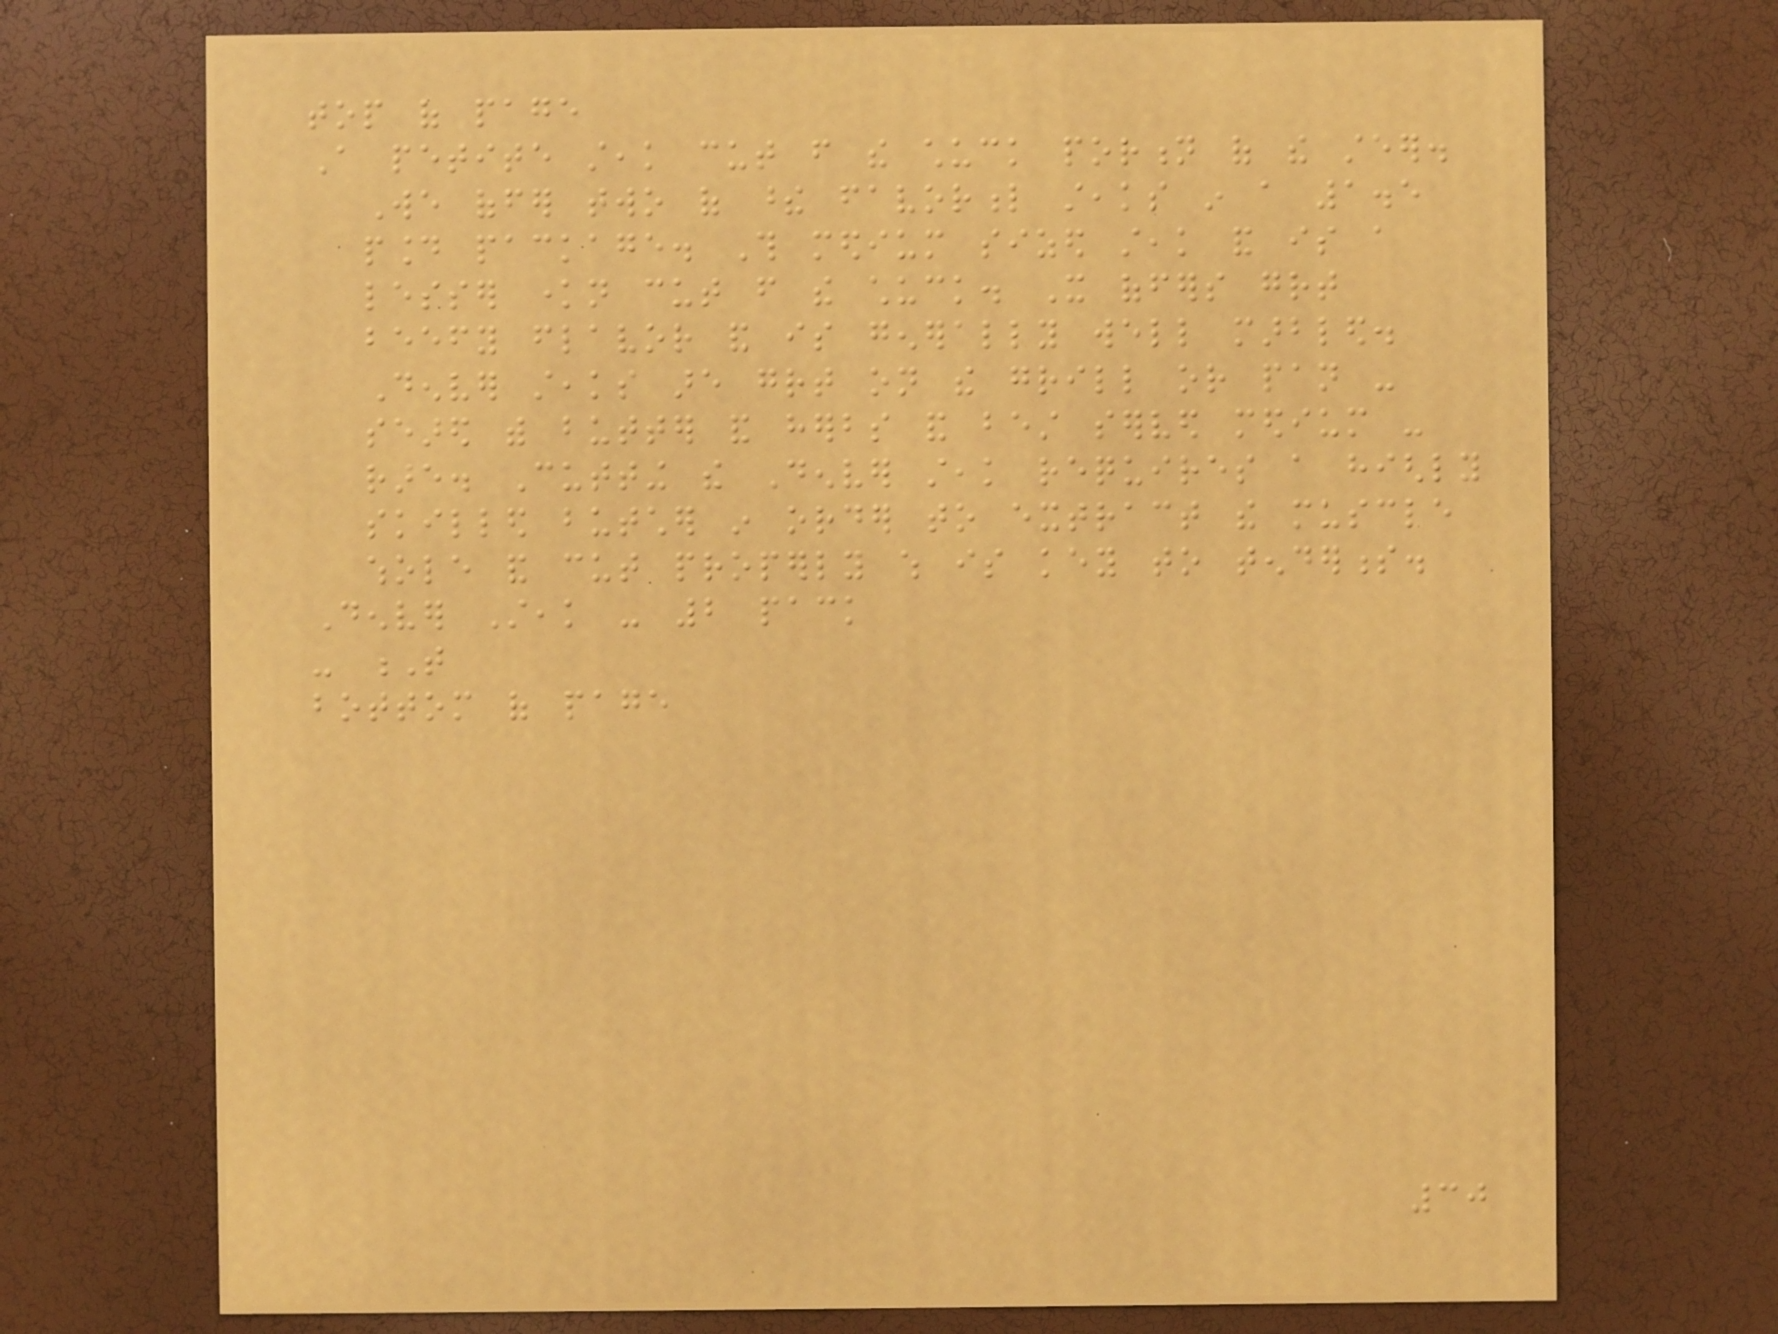top of page
A petite steak cut from the chuck portion of the steer.
We offer two of these favorful steaks in a 1.5
pound package. This medium sized steak and is a
lesser known cut from the chuck. It offers great
beefy flavor and is generally well marbled.
Denver steaks are great on the grill or pan -
seared with butter and herbs and best served medium -
rare. Cutting the Denver steak requires a highly
skilled butcher in order to extract the muscle
whole and cut properly which is key to tenderness.
Denver Steak - 2 pack
- T
bottom of page
30
